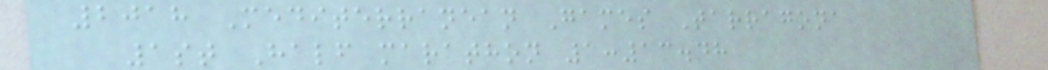2018 Mediterranean Games Tarragona
1st Half marathon 1:13.48
